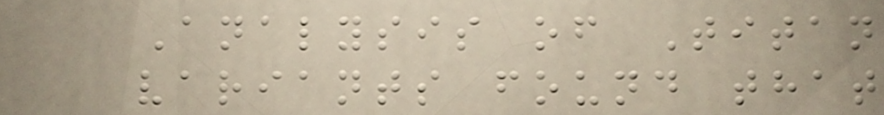Analysis of Titan
variants found that
